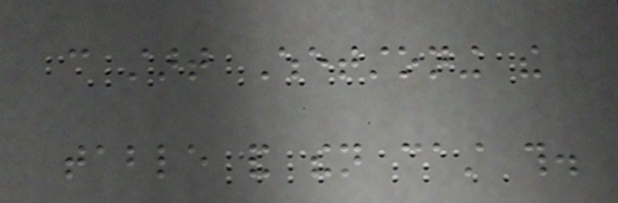can start Whetstoning the
table and then cast this.
